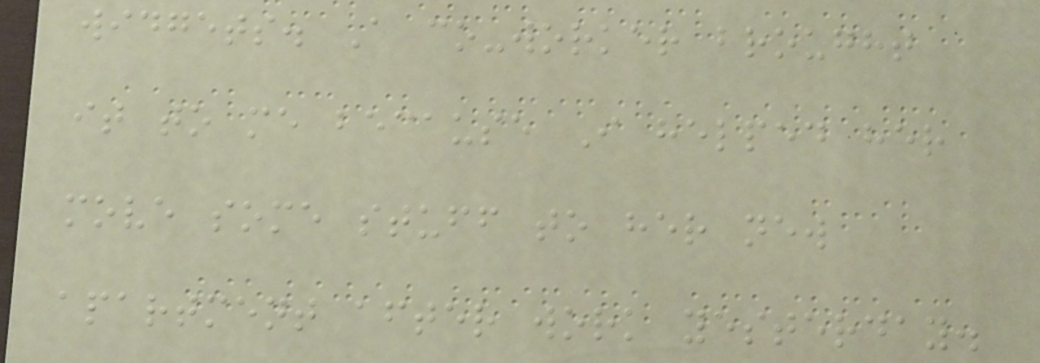widgets. A co-worker brought
it to me because I helped her
move some stuff to her new
apartment after work yesterday.
